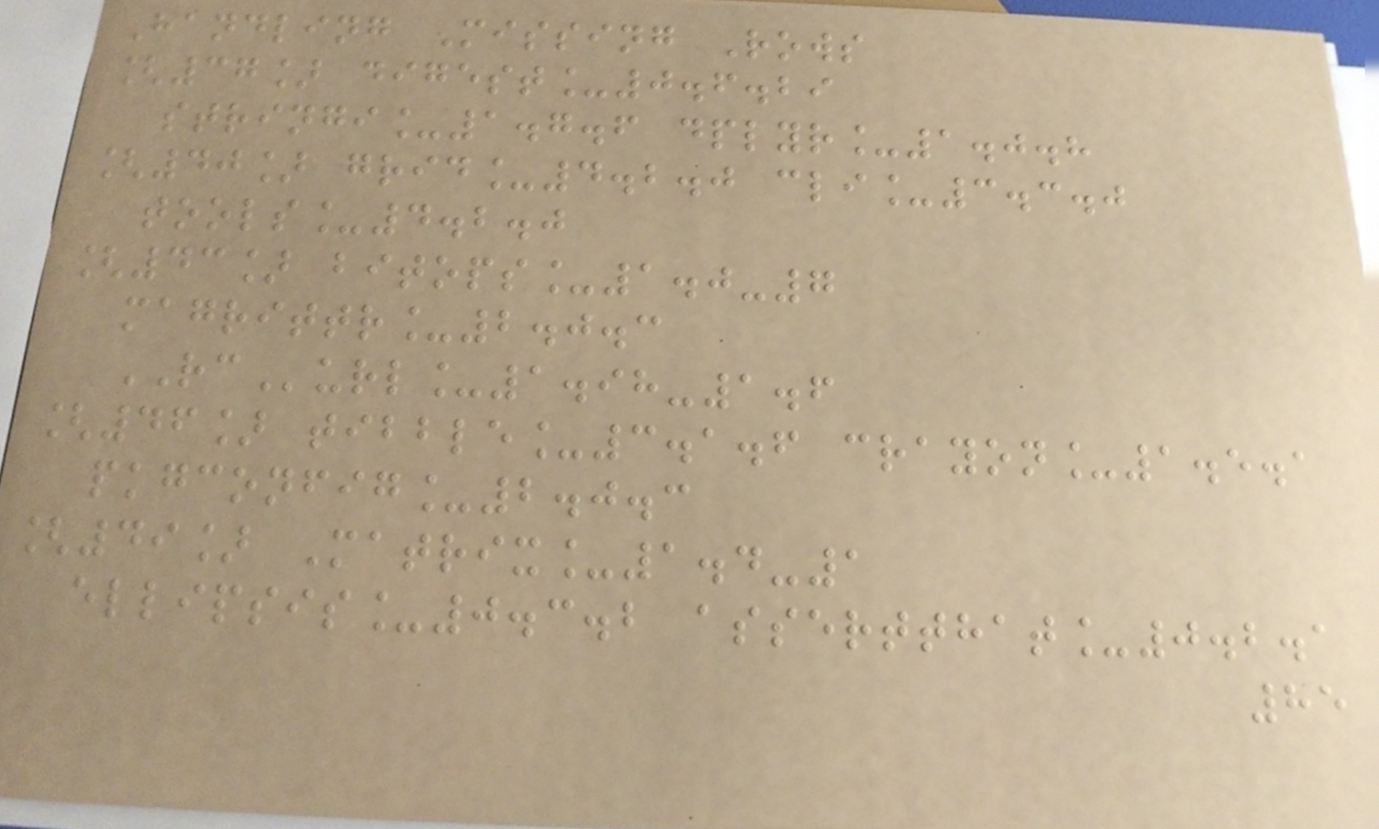Handling Missing Rows
[37] digest_0.6.29
stringi_1.7.6 dplyr_1.0.8
[40] grid_4.2.0 cli_3.3.0
tools_4.2.0
[43] bitops_1.0-7
magrittr_2.0.3
RCurl_1.98-1.6
[46] tibble_3.1.6 crayon_1.5.1
pkgconfig_2.0.3
[49] Matrix_1.4-1
ellipsis_0.3.2 assertthat_0.2.1
85
